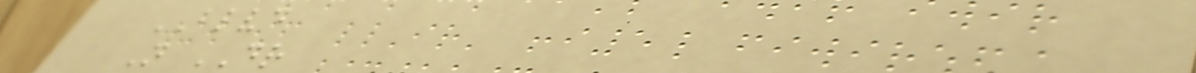BLVD
N DR
